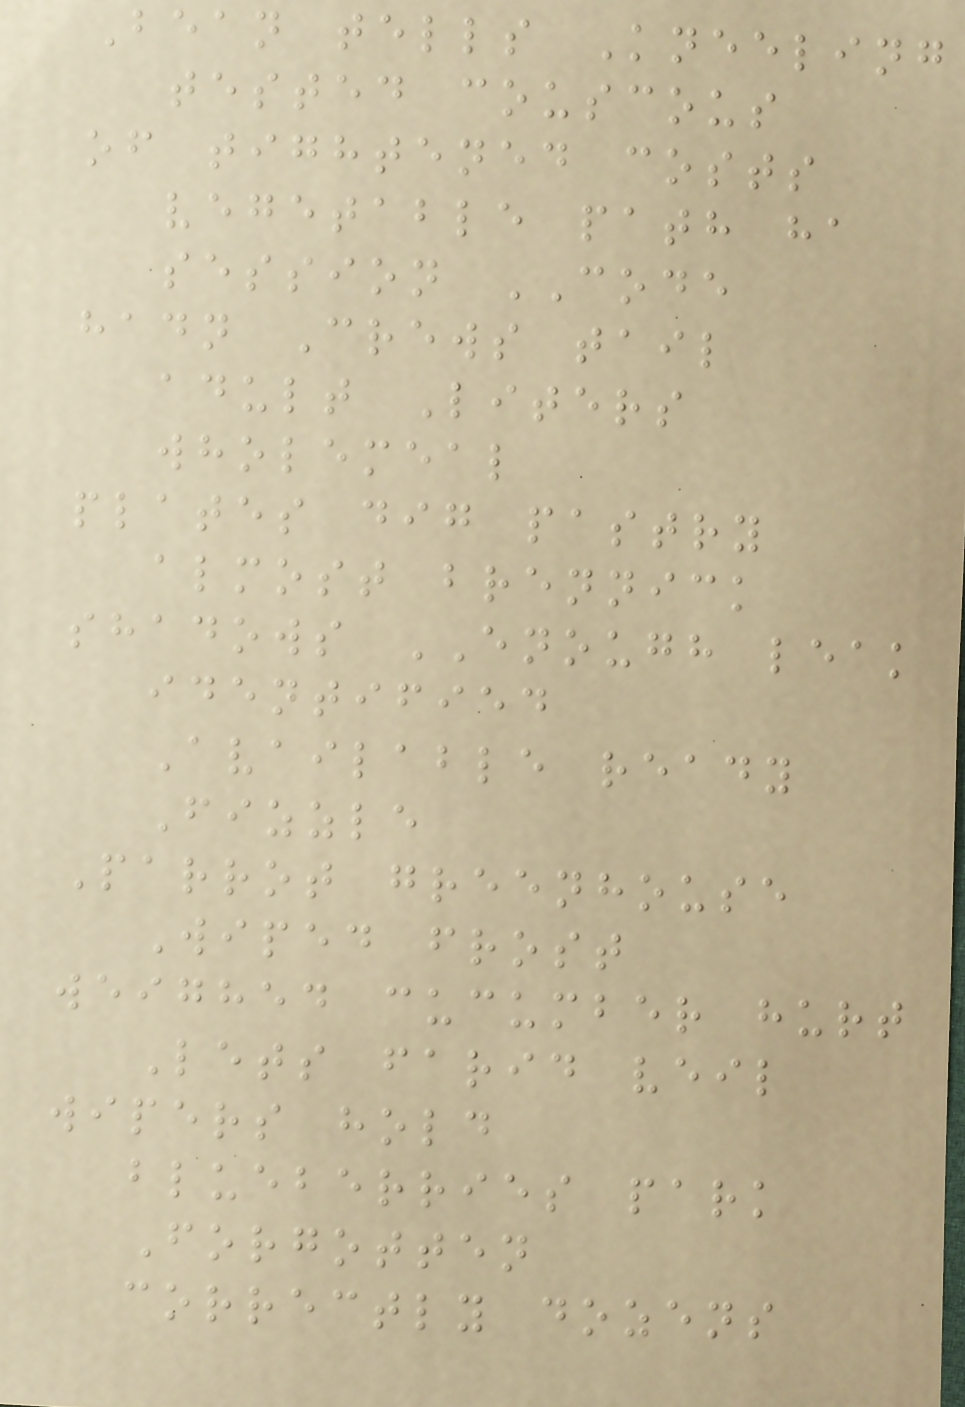Bean tells Kneeling
tested couscous
of tightened costs
vegetable path ha
session CODE
hadn Crews tail
adult Liters
wholemeal
plates dig pastry
almost brennick
shadows ENOUGH leak
identified
Available ready
Fizzle
Parrot greenhouse
Wiped frost
weighed cucumber hurt
Lets farid veil
wipers hold
blueberries park
Forgotten
correctly dozens
